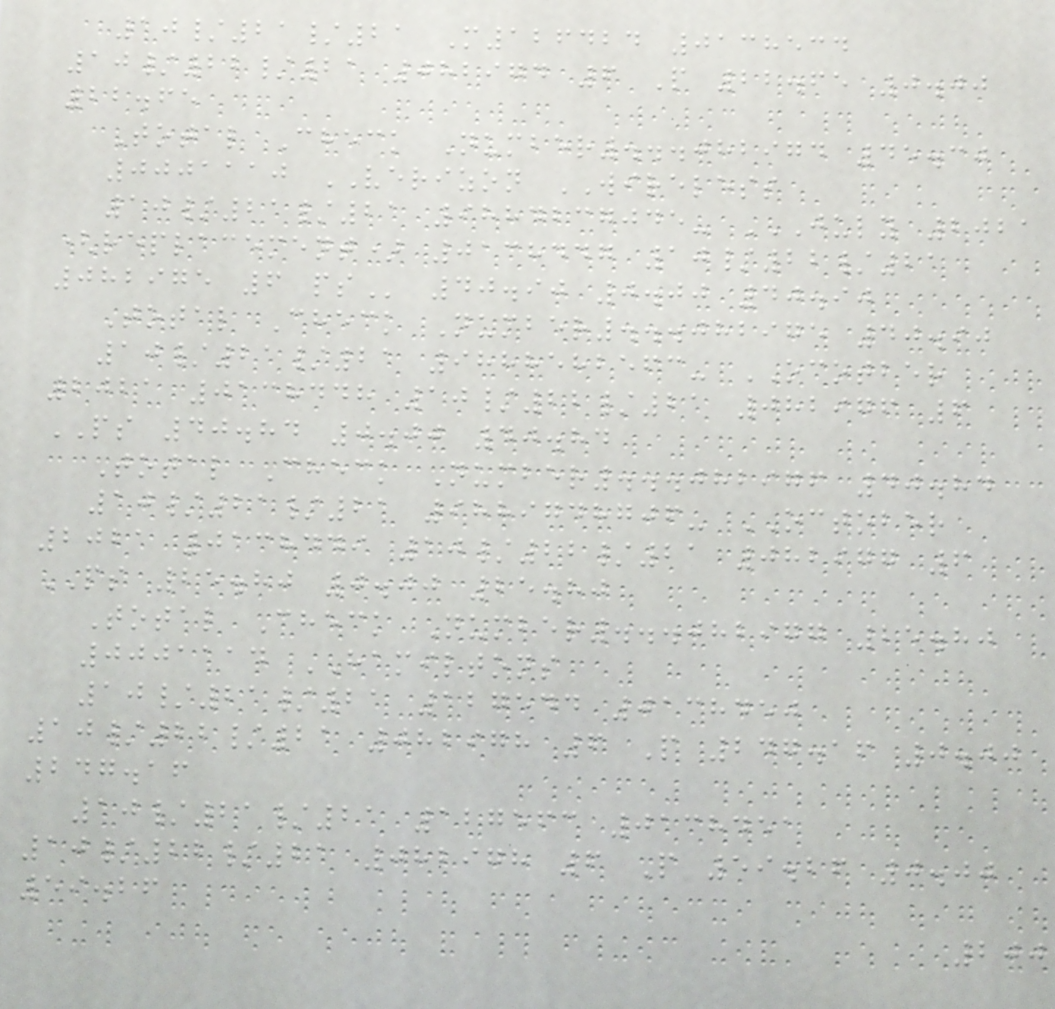10/21/21 M126424 0138534
10/22/21 082974 6 P 22.65 0.00
22.65
Total Check Number...082974 45.30
0001110 VERIZON WIRELESS
10/21/21 9884237045- JULY 2021
(REPLACEMENT) 0138447 10/22/21
082975 6 PS 40.90 0.00 40.90
Total Check Number...082975 40.90
10/21/21 9888582563- OCOTBER
2021 0138448 10/22/21 082976 6
PS 40.84 0.00 40.84
Total Check Number...082976 40.84
10/21/21 9889748706- OCTOBER
2021 0138449 10/22/21 082977 6
PS 25.80 0.00 25.80
Total Check Number...082977 25.80
0001114 HAMILTONS
10/21/21 127544 0138450
10/22/21 082978 6 P 247.16 0.00
247.16
10/21/21 127563 0138451
10/22/21 082978 6 P 59.26 0.00
59.26
200
